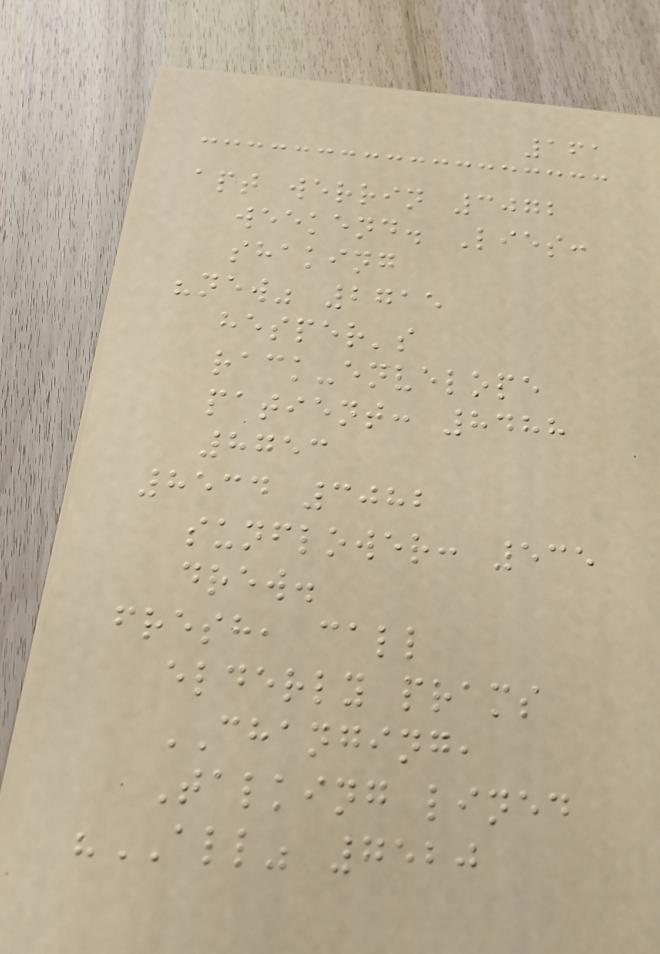161
apt werrin 3072
weekend. Lies:
shaking
"new" 2715
hesper's
rack-envelope
patient: 8488
8753
8534 3082
sunflower: 535
drew.
fresh, call
elderly prams
CHANGING,
Talking lined
"ALL" 7520
